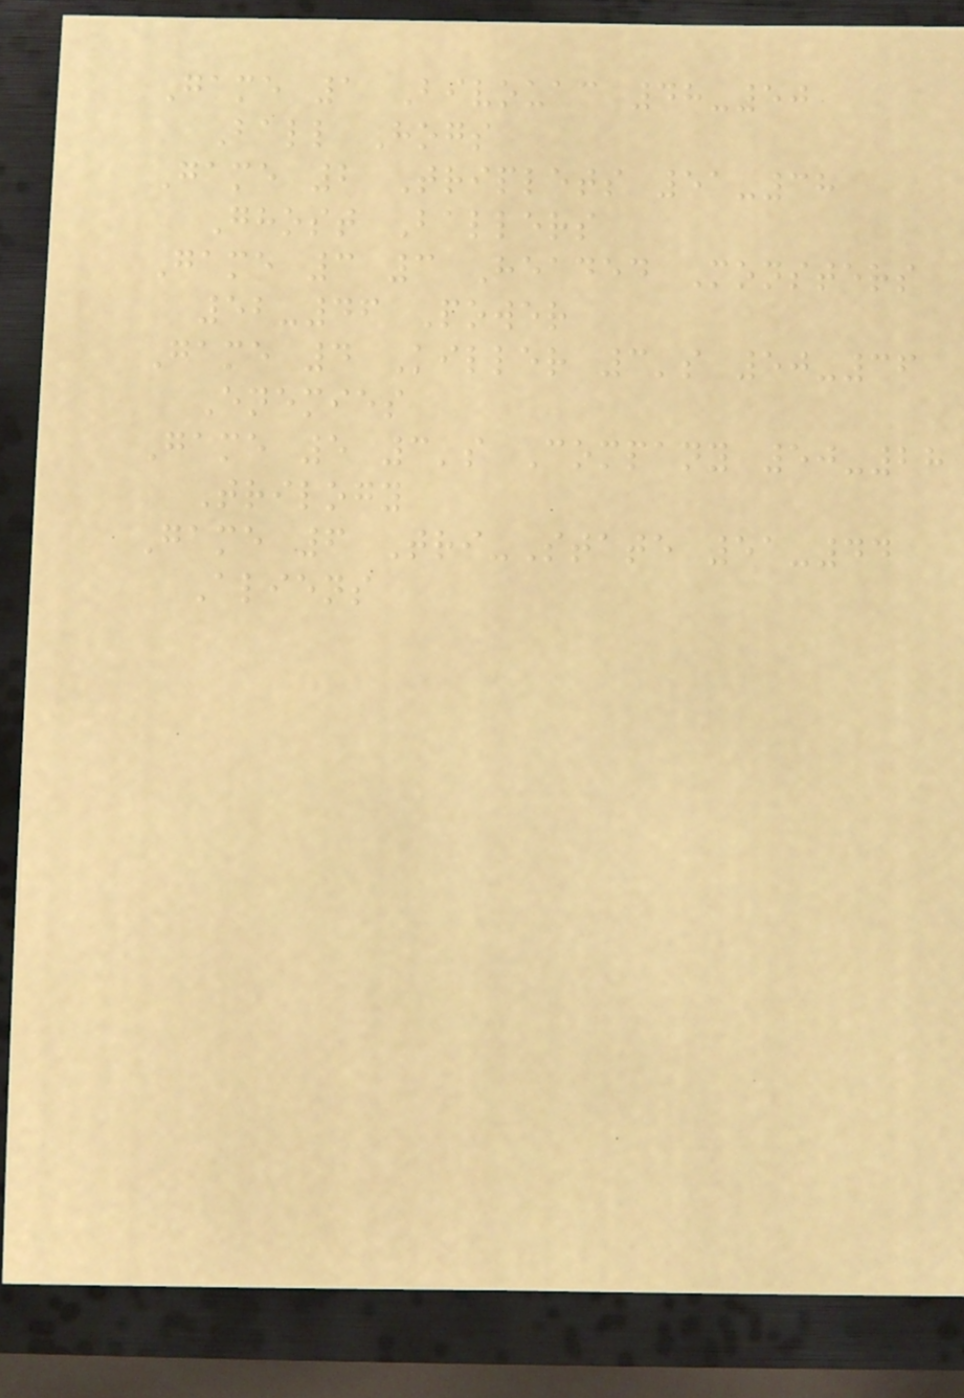Game 1 Bivouac 48-50
Ball Hogs
Game 2 Triplets 51-38
Ghost Ballers
Game 3 3 Headed Monsters
52-46 Power
Game 4 Killer 3's 50-36
Enemies
Game 5 3's Company 50-28
Trilogy
Game 6 Tri-State 51-44
Aliens
